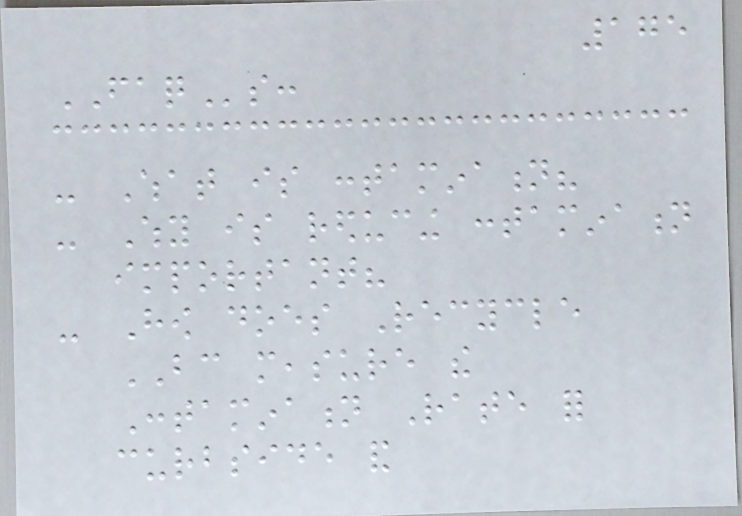175
FAQs:
- What is contamination?
- Why is reducing contamination
important?
- How does Recycle
BC measure the
Contamination Rate for
curbside and
